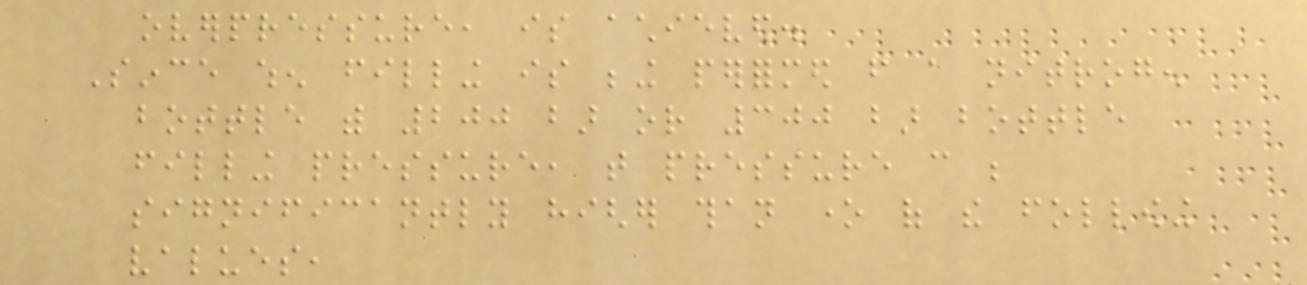overpressure, is achieved.
Since when filling is being performed from a nitrogen
bottle with 200 bar or 300 bar bottle
filling pressure, that pressure can be
significantly higher than one of the following
values,
